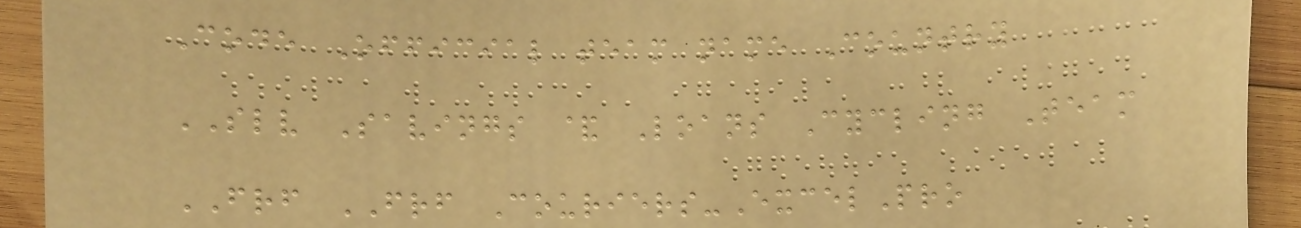Code Official team name Country
SLV Savings & Loans Cycling Team
FRF FRF Couriers-ExcelPro
